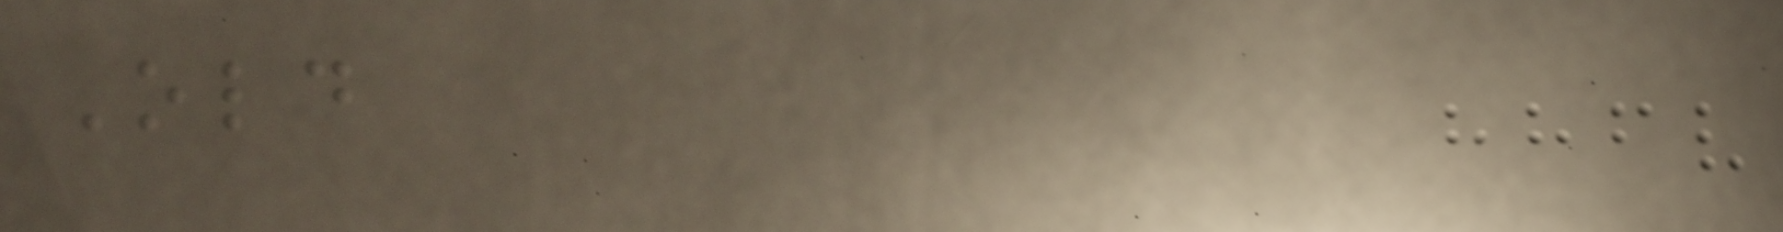Old
